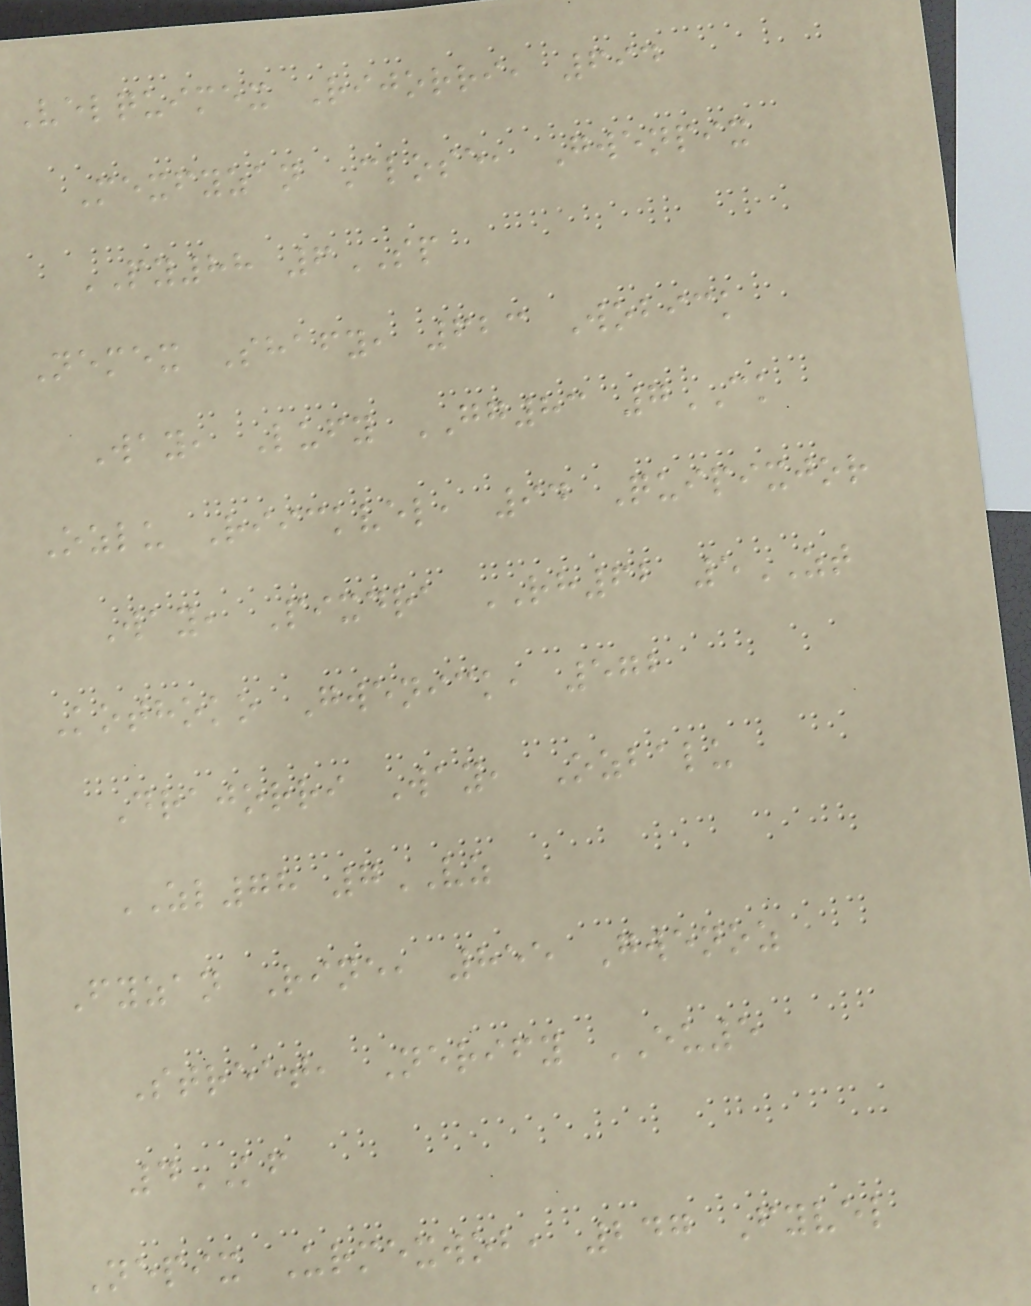Velquimex Rijorri, 694
Mexfyzan Close, Gwenpix
PY88 6SP
Nemex Shafy, 623 Wobick
Way, Lufy GG83 7CK
Ozlu Riickvel, 94 Quipixjor
Way, Pixdra RH62 5ZT
Kothoko Gwenick, 572
Drajorri Way, Ozbalu
ZL78 7VZ
Fyzan Rine, 855 Gwenoz
Street, Nerify EU5
4KF
Nepix Urmexwob, 247 Fyvel
